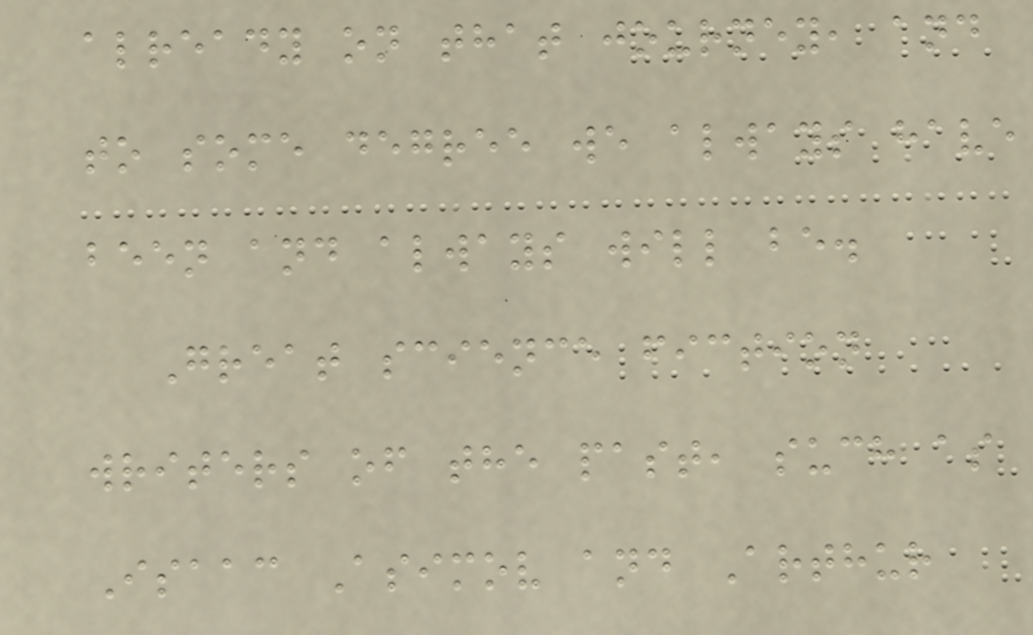already on that journey, and
to some degree we always have
been and always will be.
Great science fiction
writers of the past, such as
Isaac Asimov and Arthur
